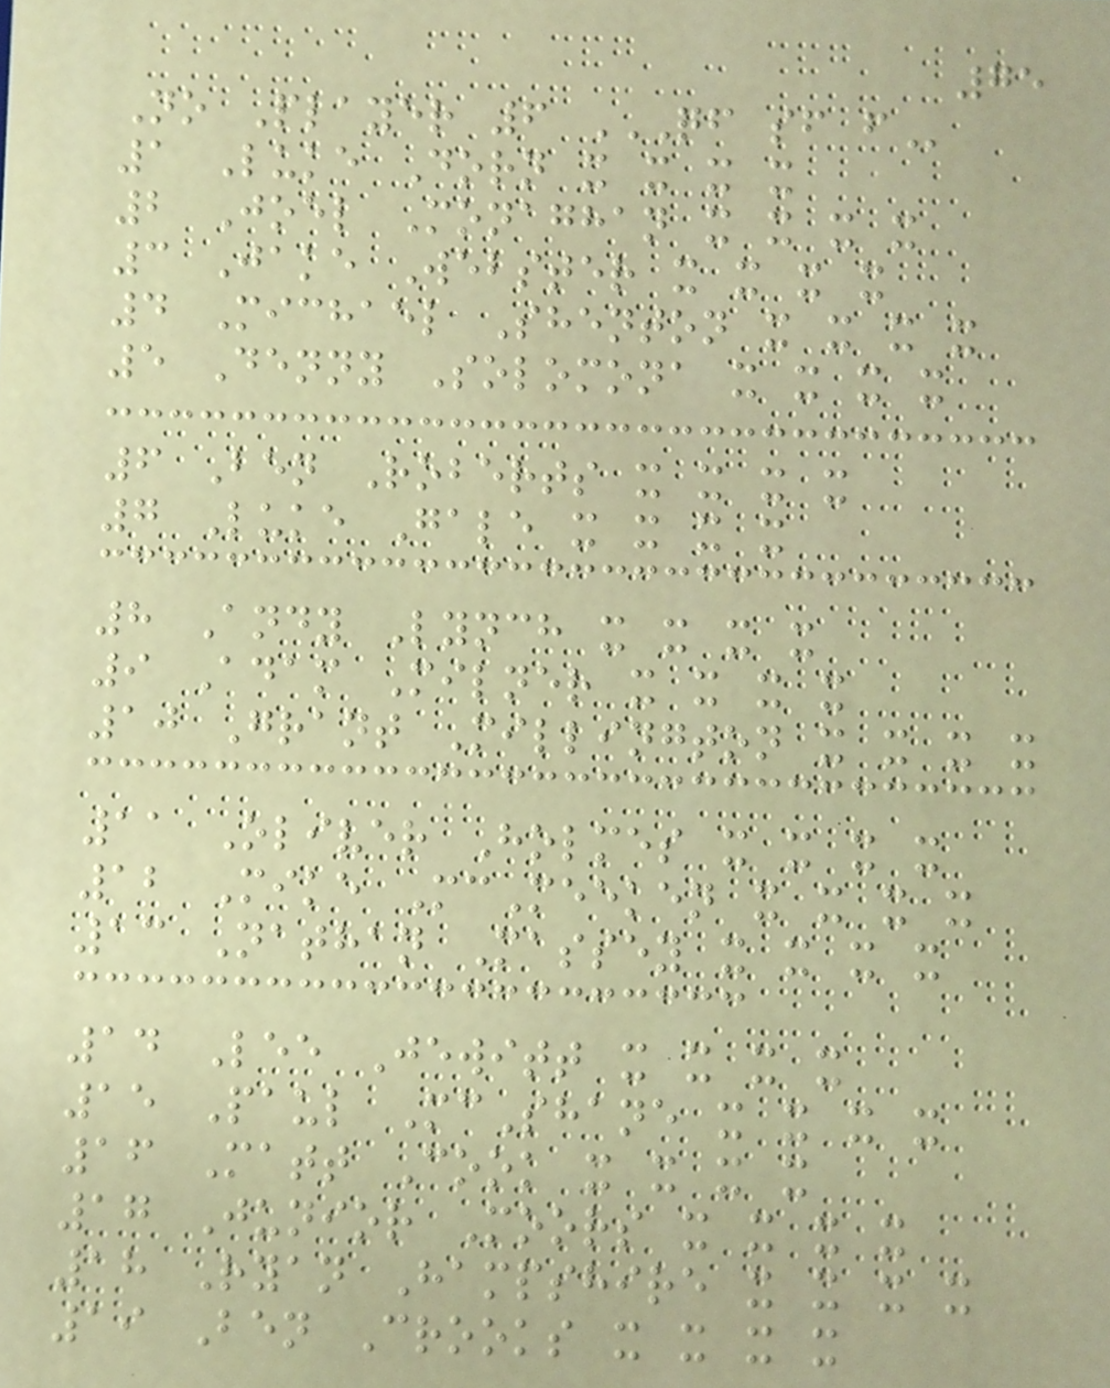75
No Player 6 QF SF F
1 Luke Dorn x x x x
2 Joel Monaghan x x x x
3 Jake Webster x x x x
4 Michael Shenton x x x x
5 Denny Solomona x x x x
6 Ben Roberts x x x x
7 Luke Gale x x x x
8 Andy Lynch x x x x
9 Adam Milner x x x x
10 Grant Millington x x x x
11 Oliver Holmes x x x x
12 Mike McMeeken x x x x
13 Nathan Massey x x x x
14 Lee Jewitt x x x x
15 Paul McShane x x x x
16 Matt Cook x x x x
17 Junior Moors x x x x
18 Ryan Hampshire x x x x
19 Ben Crooks x x x x
